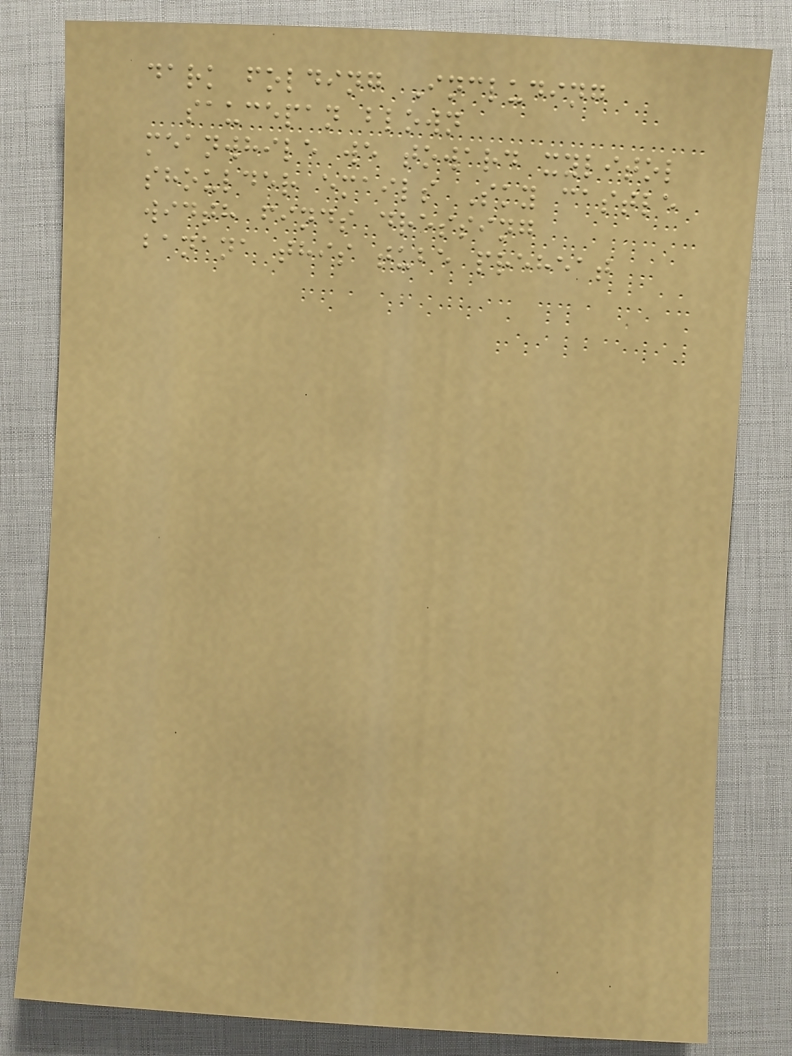dark folding Including
saucepan blown
meanwhile we toward xylitol
shoulder emails Sky castle
width finds dressing
banana this tube preheat
